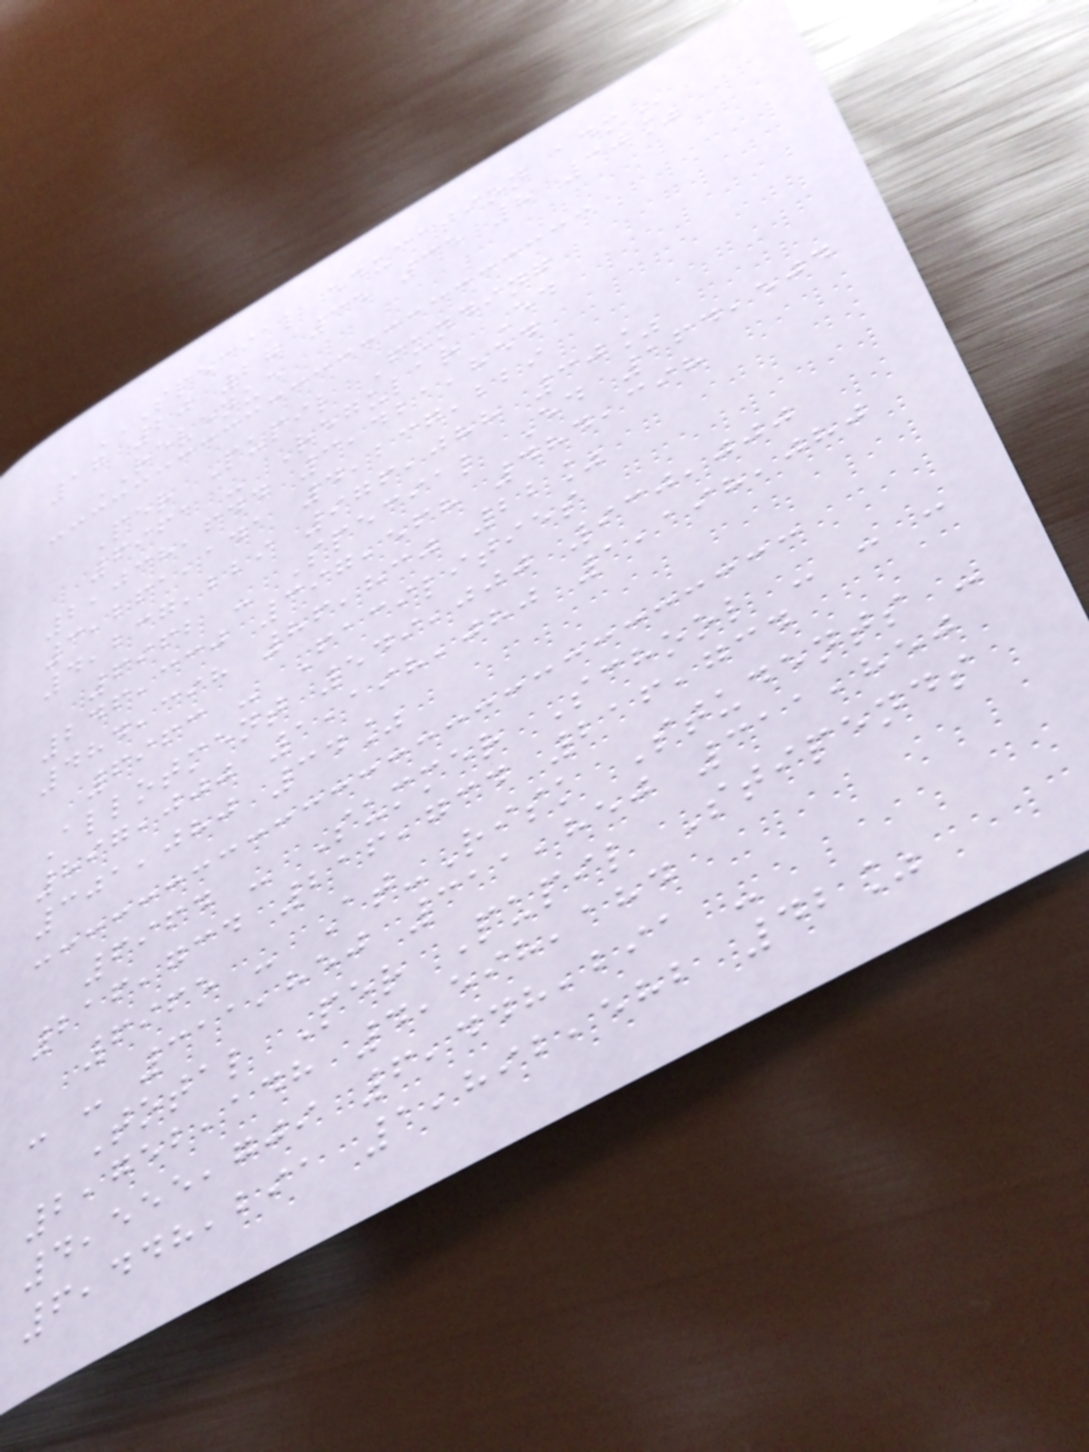SPECIAL EDUCATION ADM
17 20 27 35 35 8 30%
REVENUE
Per Pupil Funding
6961 - Regular Ed
2,038,644 3,421,854
3,261,141 4,237,229
4,237,229 976,088 30%
6962 - Special Ed 164,504
246,330 397,568 484,398
484,398 86,830 22%
6963 - Facilities
Allotment 549,000 930,000
897,000 1,198,080 1,198,080
301,080 34%
6964 - Summer School - - -
216,734 216,734 216,734
6965 - At-Risk Students -
- - 311,850 311,850 311,850
Total Per Pupil Stipends
2,752,148 4,598,184
4,555,709 6,448,291 -
6,448,291 1,892,582 42%
